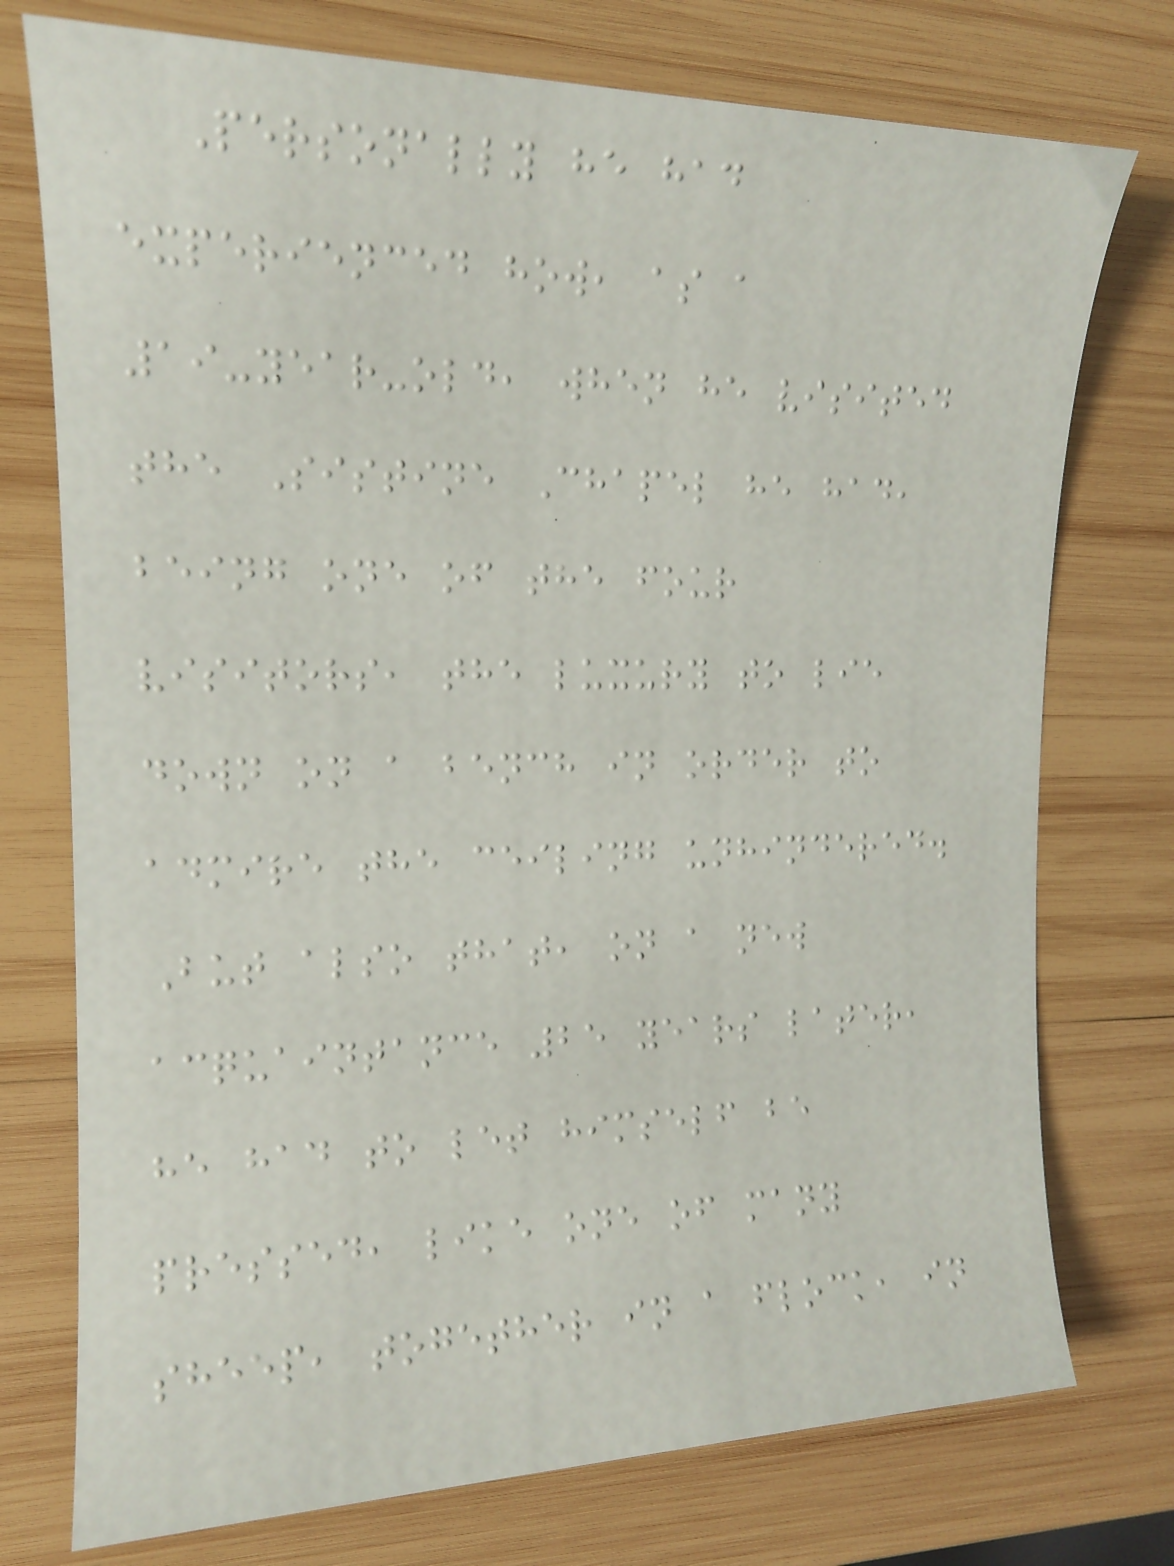Personally he had
experienced how, as a
19-year-old, when he visited
the Sistine Chapel he had,
being one of the four
visitors, the luxury to lie
down on a bench in order to
admire the ceiling unhindered.
But also that, on a new
acquaintance 25 years later,
he had to let himself be
pressed, like one of many
sheep, together in a flock, in
